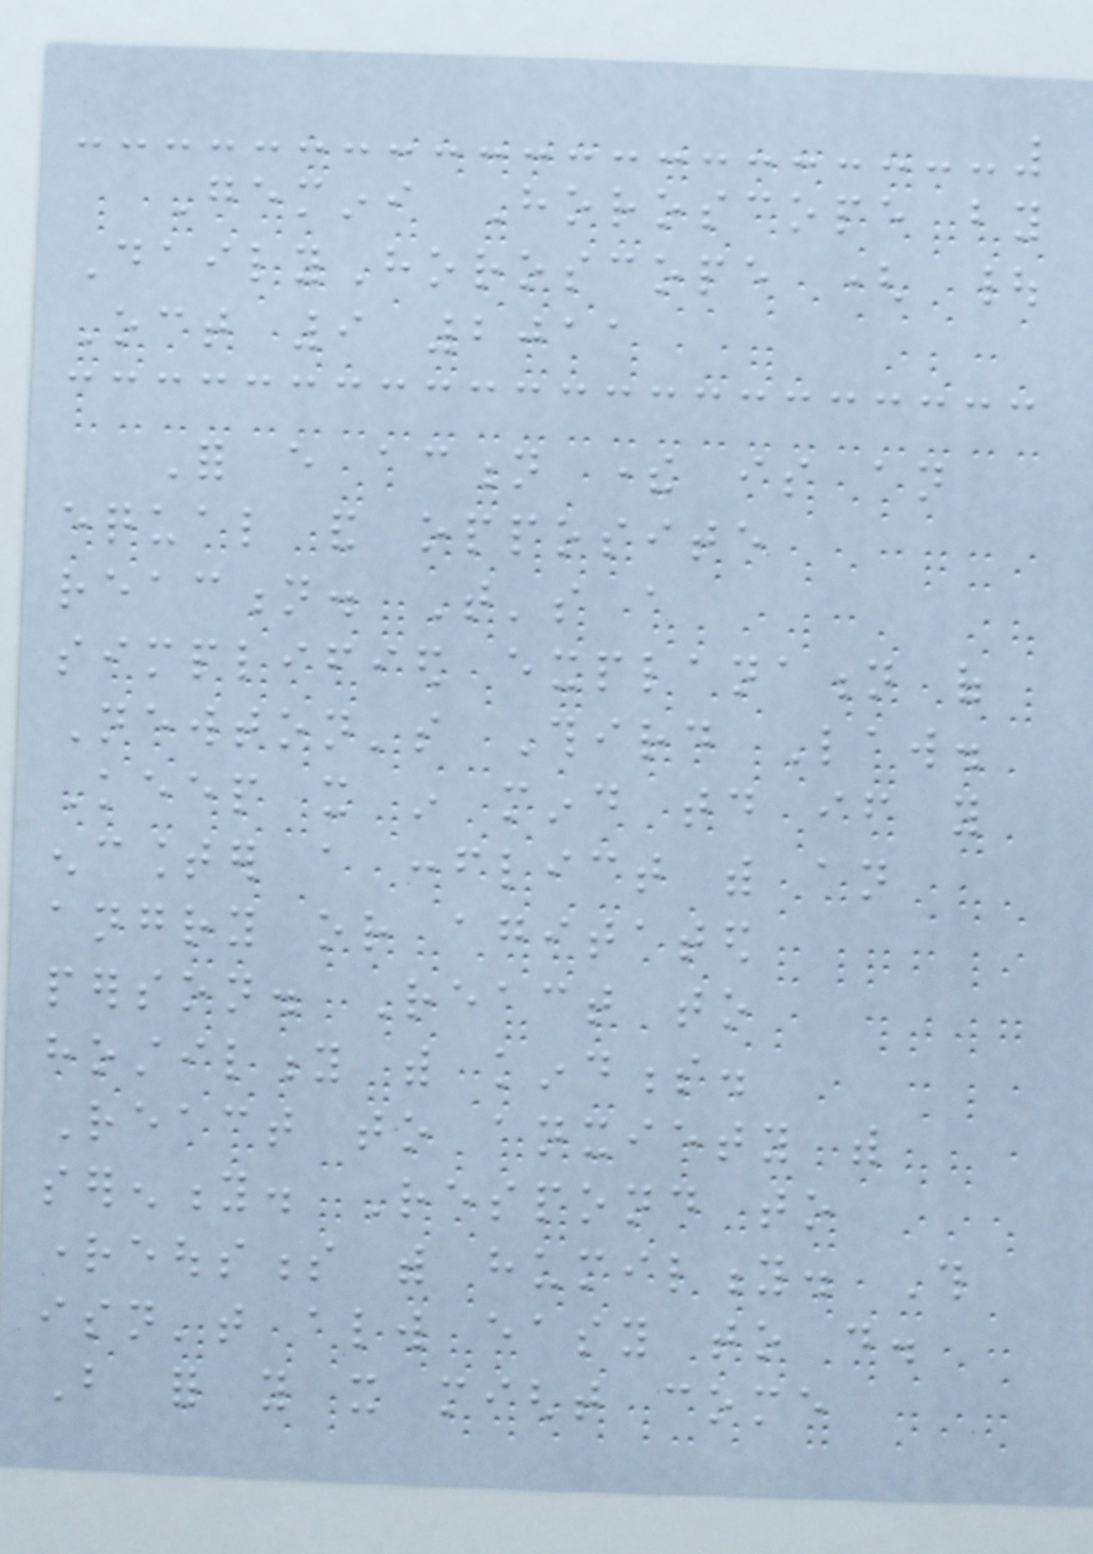Gemini Horoscope by
DailyHoroscope ( |
Oct 9 2011
For every action there is an
equal and opposite
reaction. That's a
simplified explanation of
Newton's Third Law.
Keep it in mind today if you
encounter a conflict with an
angry or agitated
person. React to
hostility with kindness.
React to anxiety with
serenity. Respond to
righteousness with humility. This
isn't always easy to do.
But for you it might come
